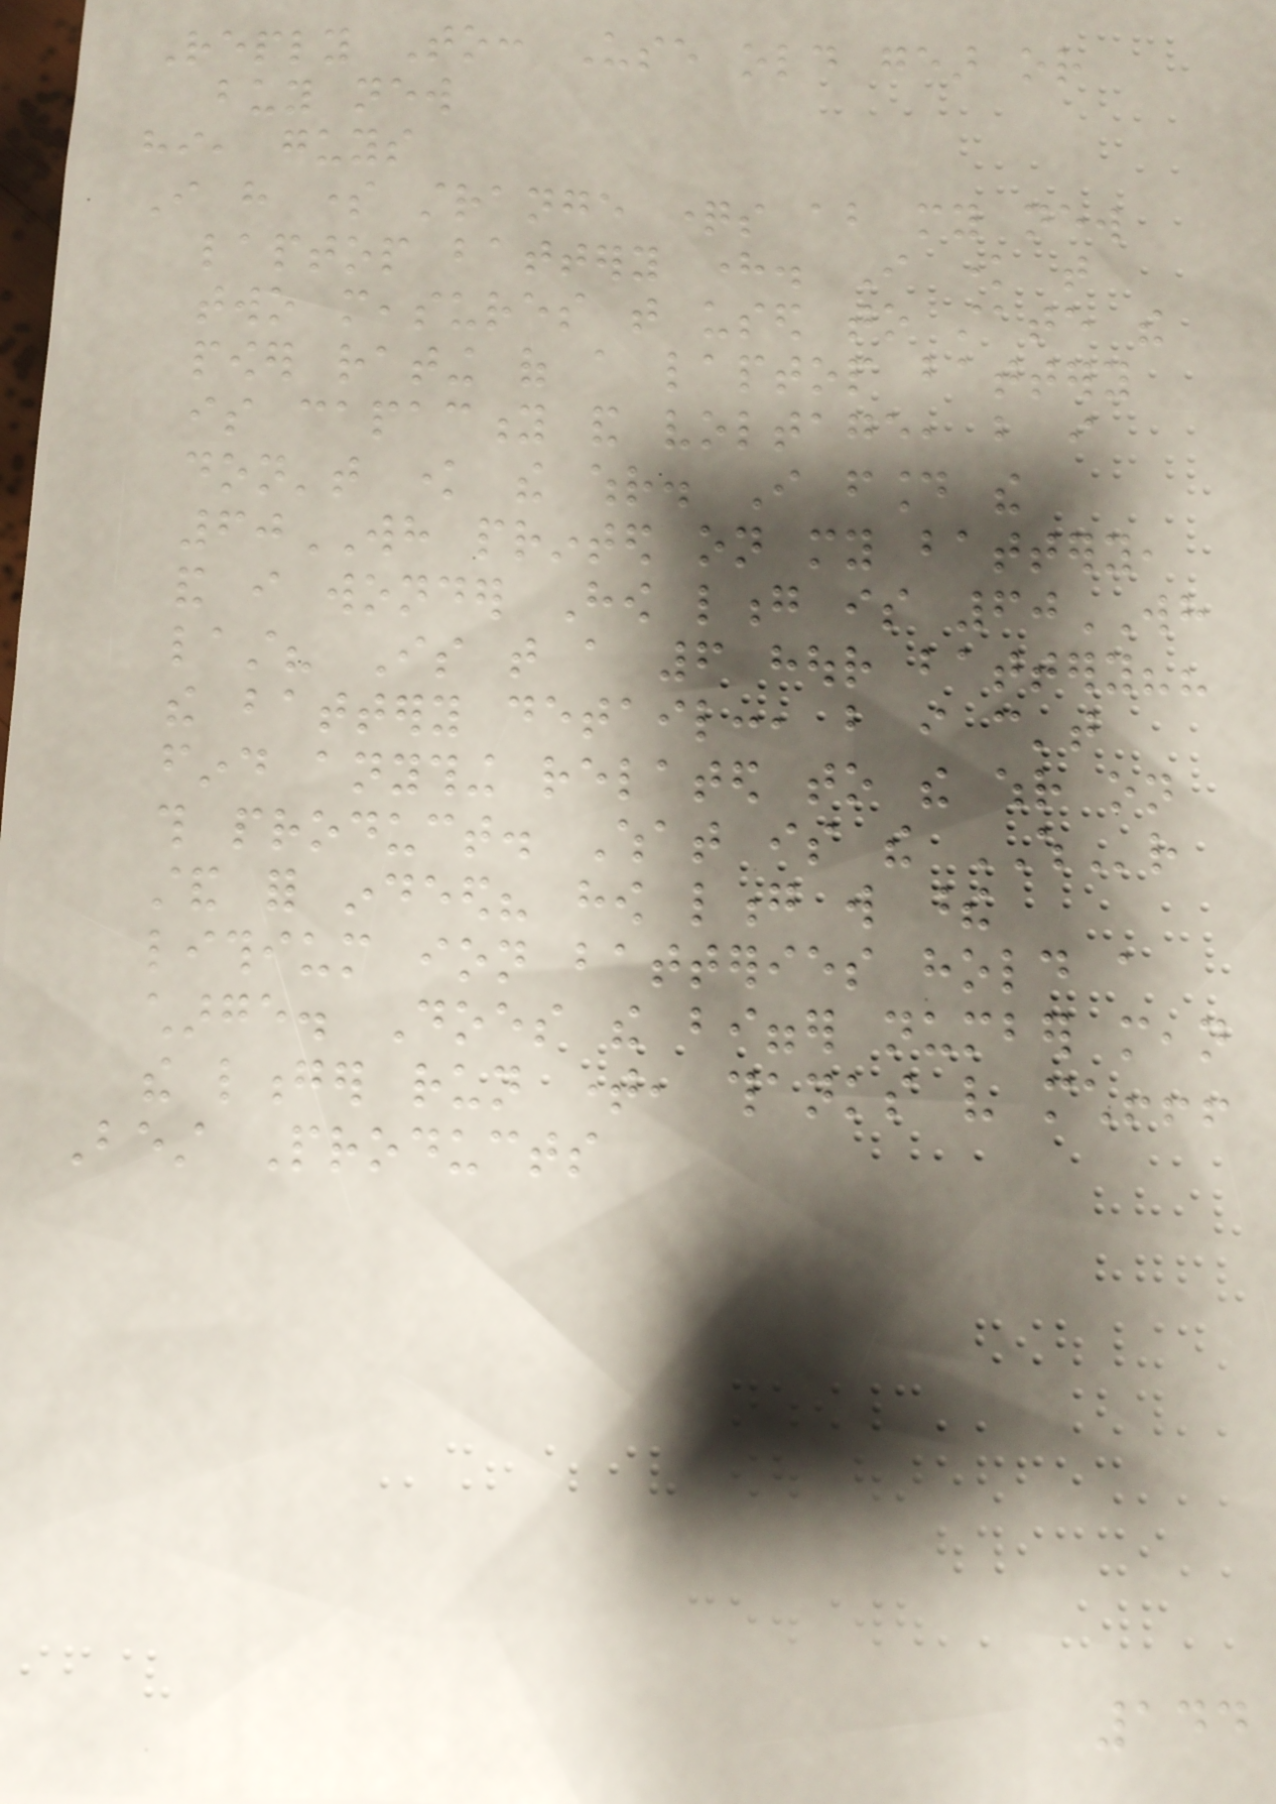Reply To: Use old gear or
buy new
hi, guys
I have some strange questions about my new
laptop battery here. I know that
two measures that used to state the
power rating of a laptop battery
is capacity and voltage, but i
don't know the whr. I found the
60WH printed on my battery,
and i wonder How long is 60WH
last? Is that a 6 hour battery??
the battery detail:, but i can't
find anything related to the whr on
this product. What is the WHr
stand for indeed? how long will these
lithium ion batteries hold a
charge. Does the bigger number mean
the longer run time, thanks very much!!!
Best Products
144
